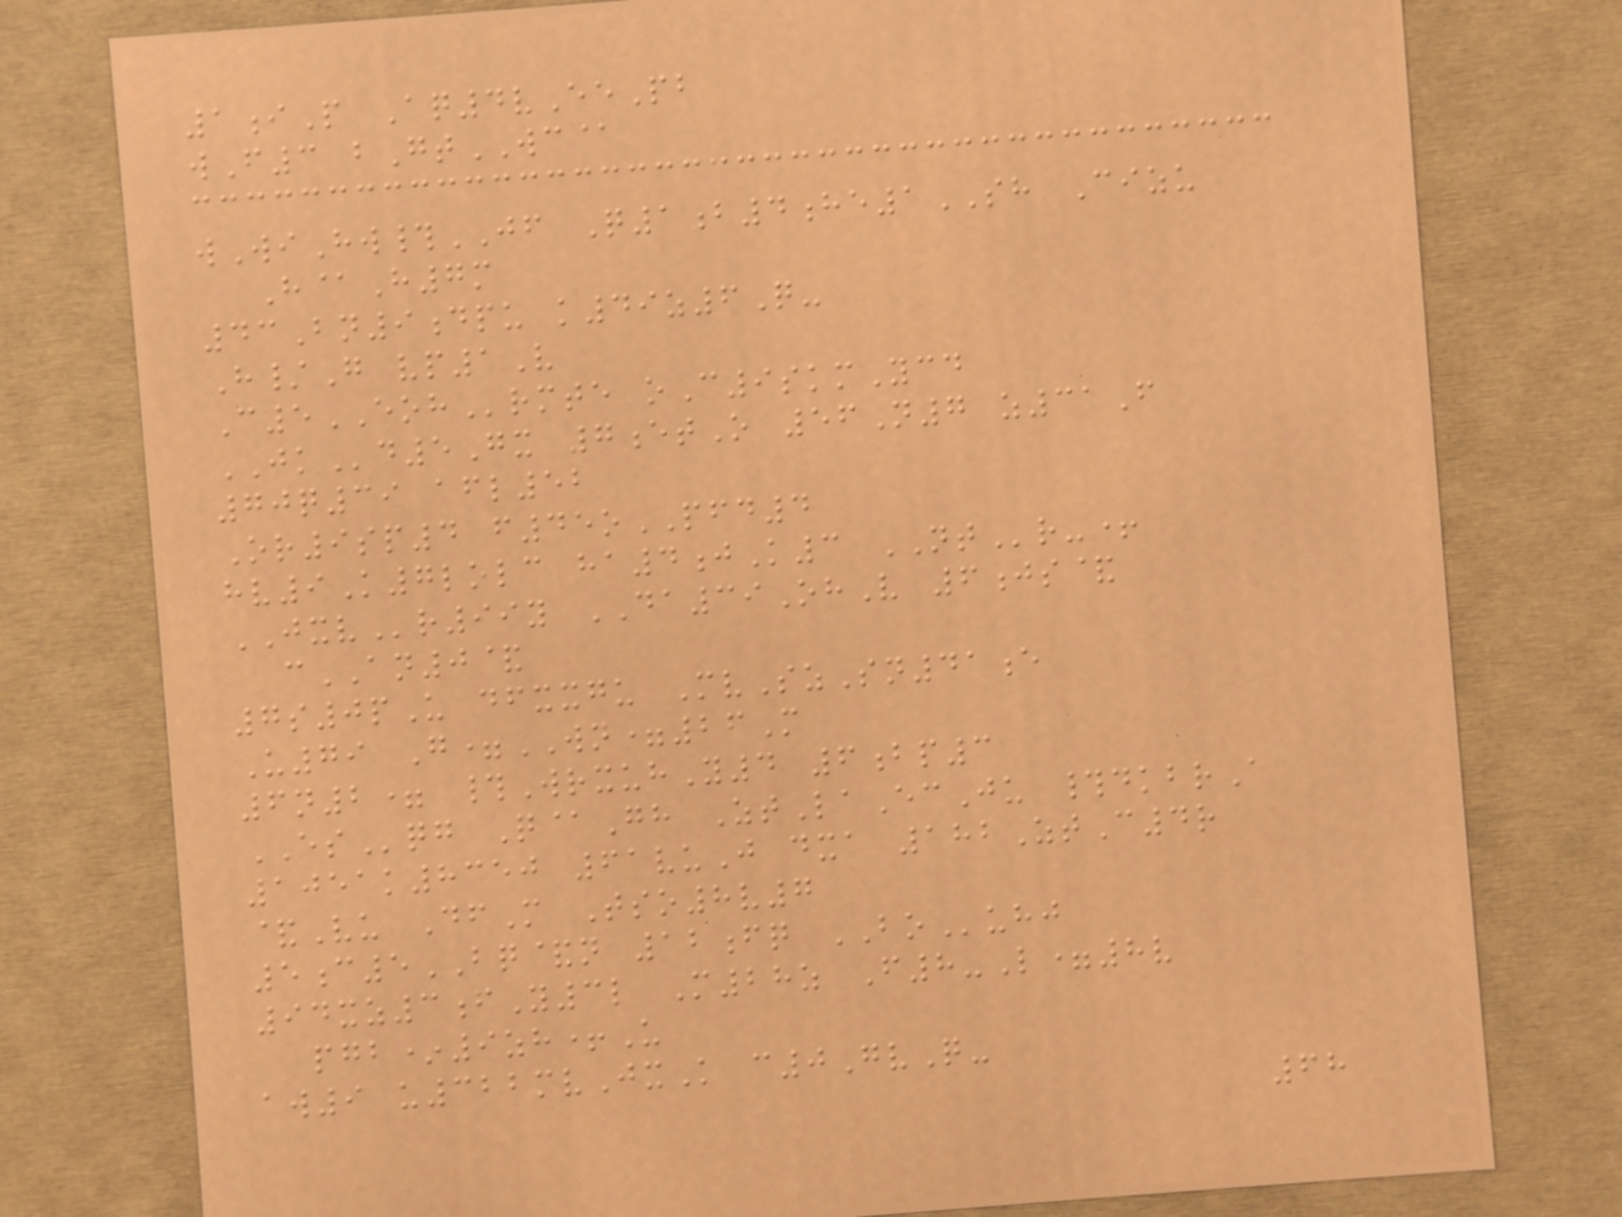1iP Aq4vEePb
wF3 bGtWC@
wWiHw#JF Q1b4he1SH Cizu
H@H7m
43Bn9dpu k49z6Q-
H/G vp1V
C5EOHrmte oC9skmYcd
JKd5Gx 7etO 56N7 z31F
70q39 afl52
Or9sp4 f45oPFD4
hv9K7lolc ha4jK3 NTr-+
JXVr99y DA39OhV 6js&
cAN0&
7s0pU dfxxgu MvSzSn41e
U79 G=WN=26M
6n2= #WrxuhY4 6bp3
ESqg Q@Gh ZtLaEcJu #dkbrA
1051k8350 61vuJ dxa 182ZtC4r
&Vu DfM Tso8v7
5c5BQ&n 12fq BOuhj
94xz3fY3l M28z F8-L=8v
pgb*9zh+U
aw9 u322mvJxK c0GvQ-
68
